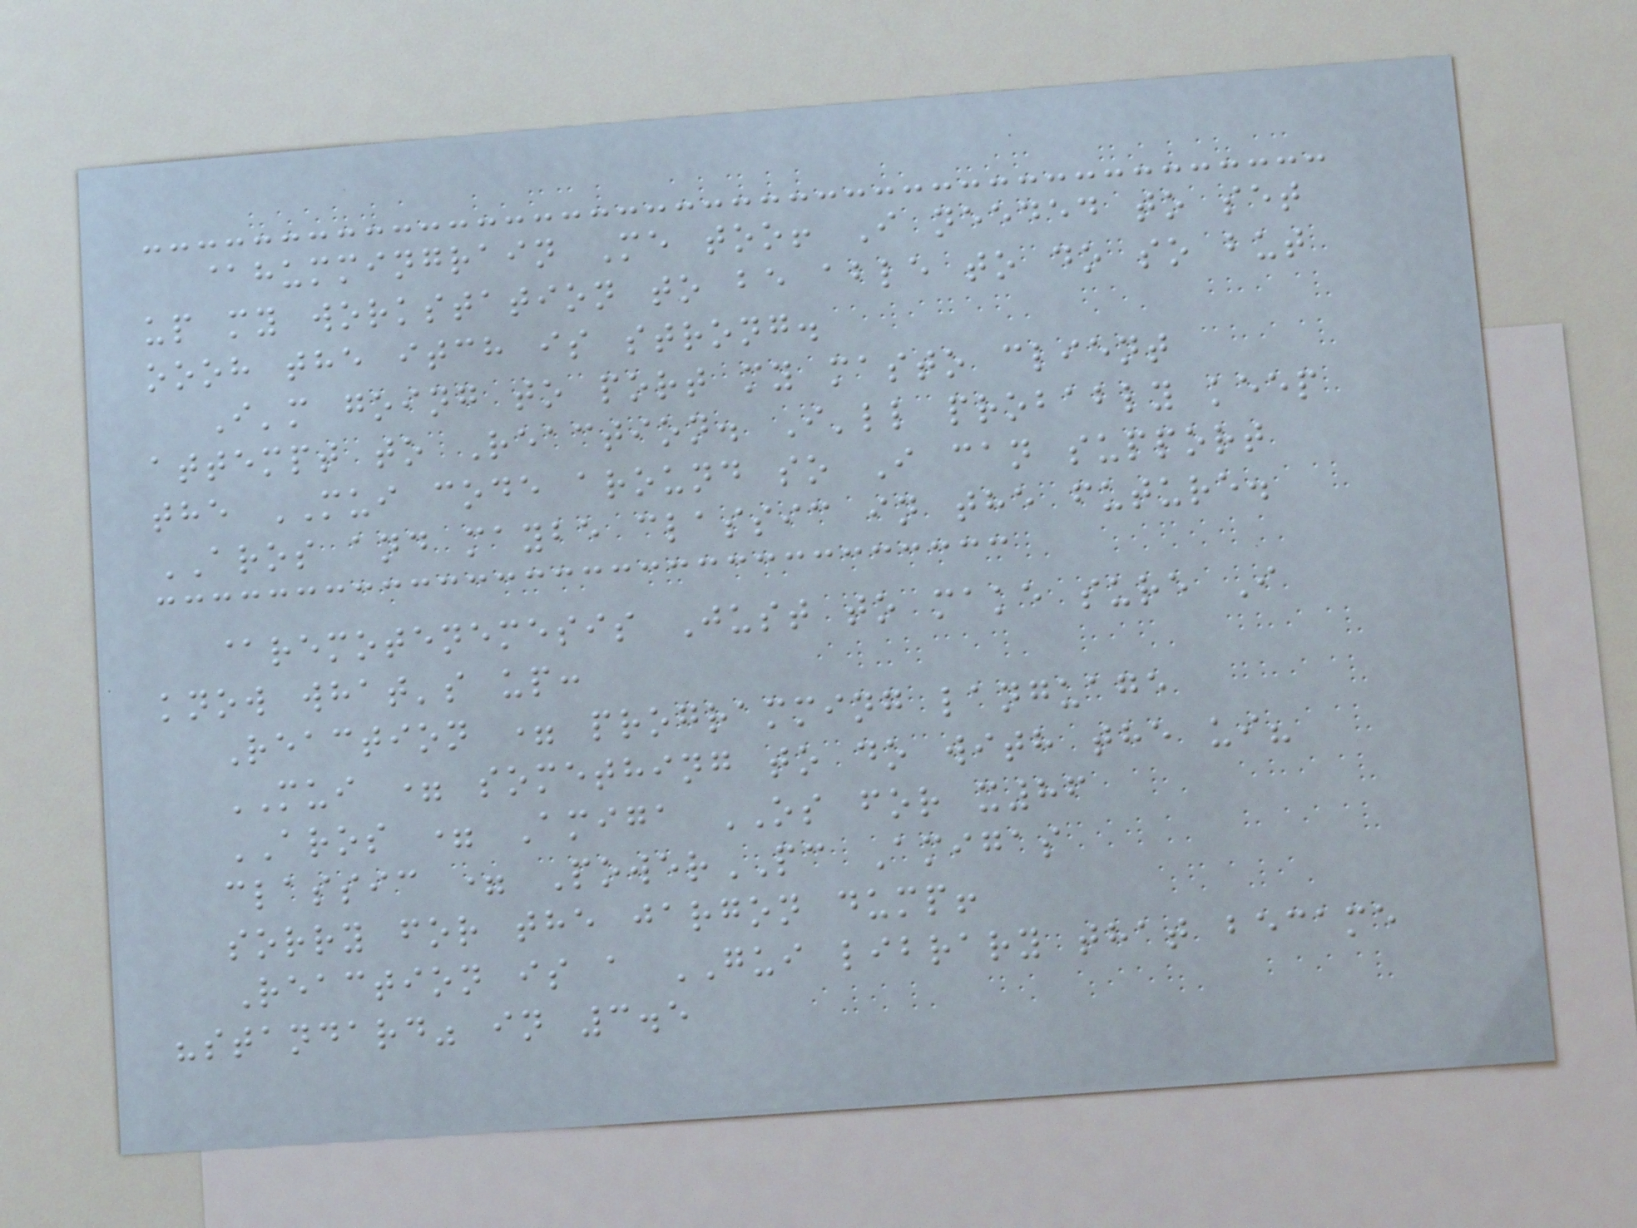@hummingrain Me too! I needed to set
up my workstation to be able to do so but
oooh the itch is strong.
I'm going to port my masto client
attempt to Reaction. I'll probably keep
the MUI code around so I can support
AROS and maybe classic in the future.
@remotenemesis Just to make sure I
know what's up:
Reaction = programming language
MUI = something to do with the ui?
AROS = Amiga OS for x86
classic = PowerPC Amigas
sorry for the jargon dump!
Reaction is a GUI library that became
"standard" in 3.5
